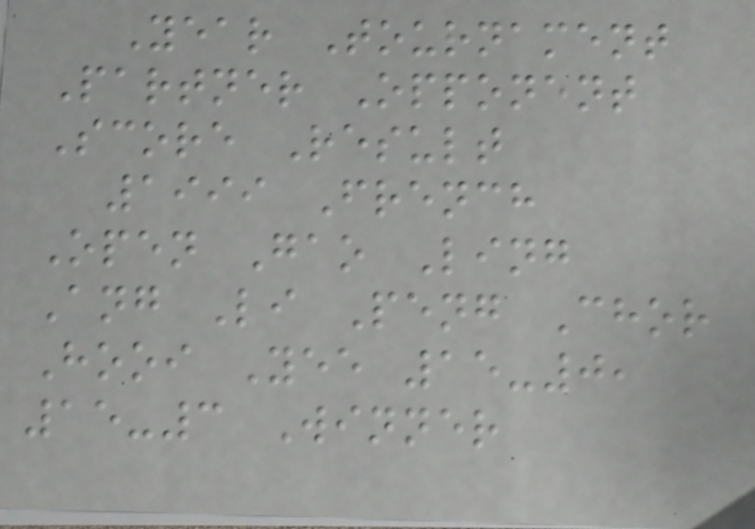Year Tournament
Partner Opponent
Score Result
1999 French
Open Gao Ling
Ang Li Peng Chor
Hooi Yee 15-0,
15-3 Winner
